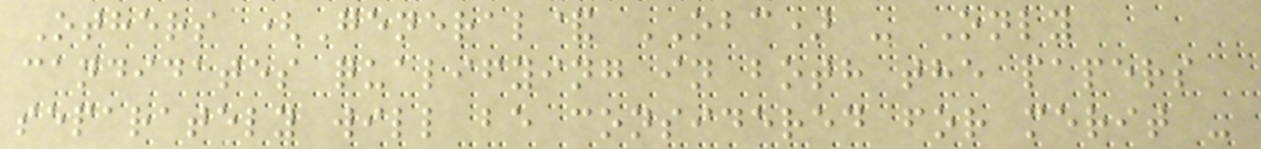Others (General& OBC) - Only
candidates qualifying in both the papers
separately will be considered for merit -
